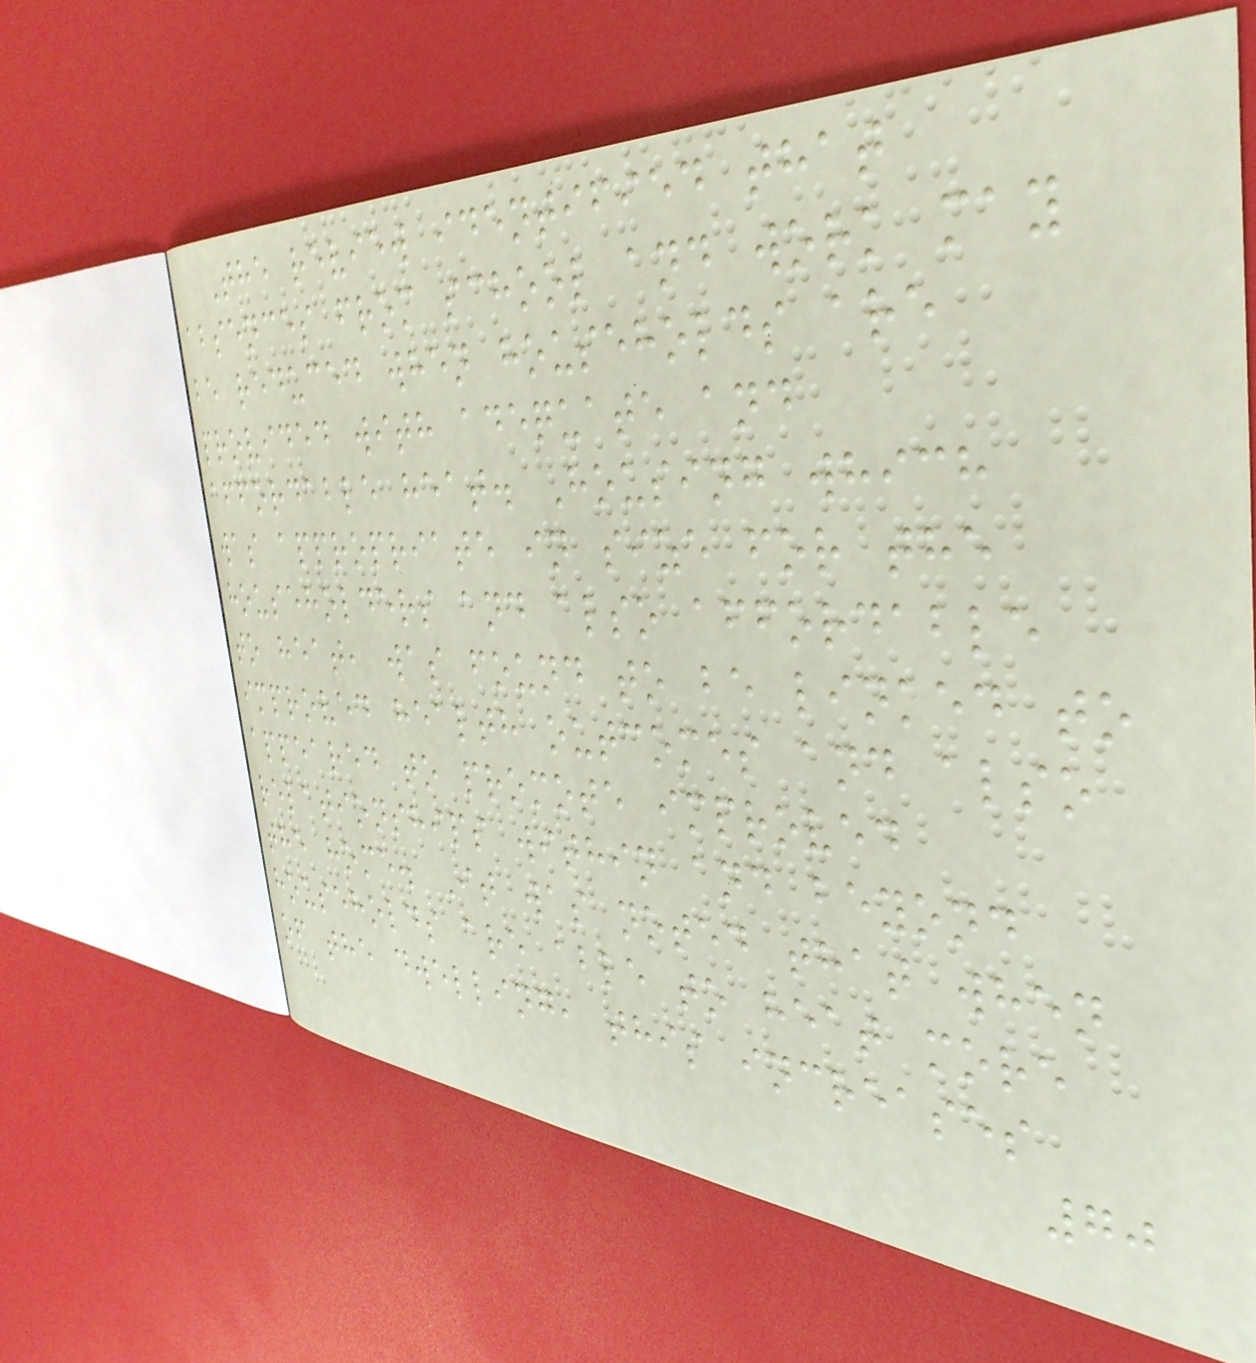The review identified that
absences from school and work may
be reduced when households are
provided with adequate and
affordable heat. Housing which
was appropriate in size for the
householders and also affordable
to heat, was found to be linked to
improved health outcomes and also
appeared to promote improved
relationships within and beyond
the home. It was noted that when
households are able to heat more
of the dwelling, this increases
70
